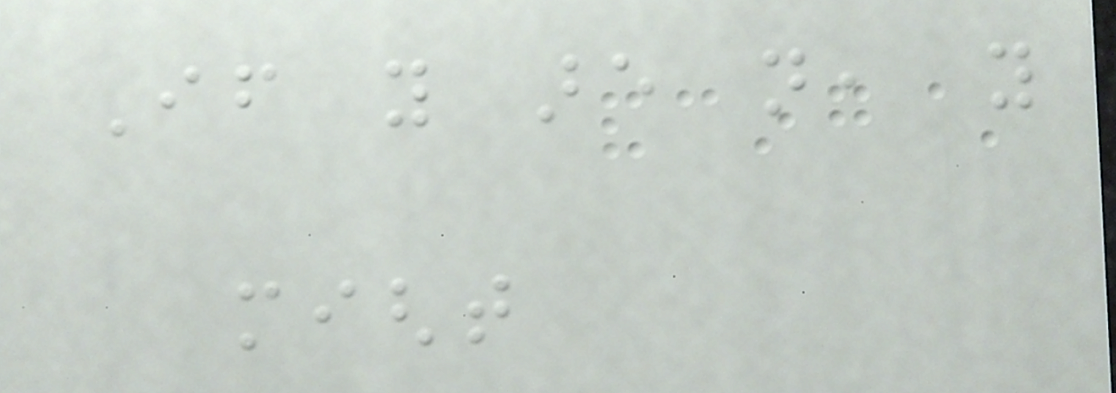If you are not, you
might
